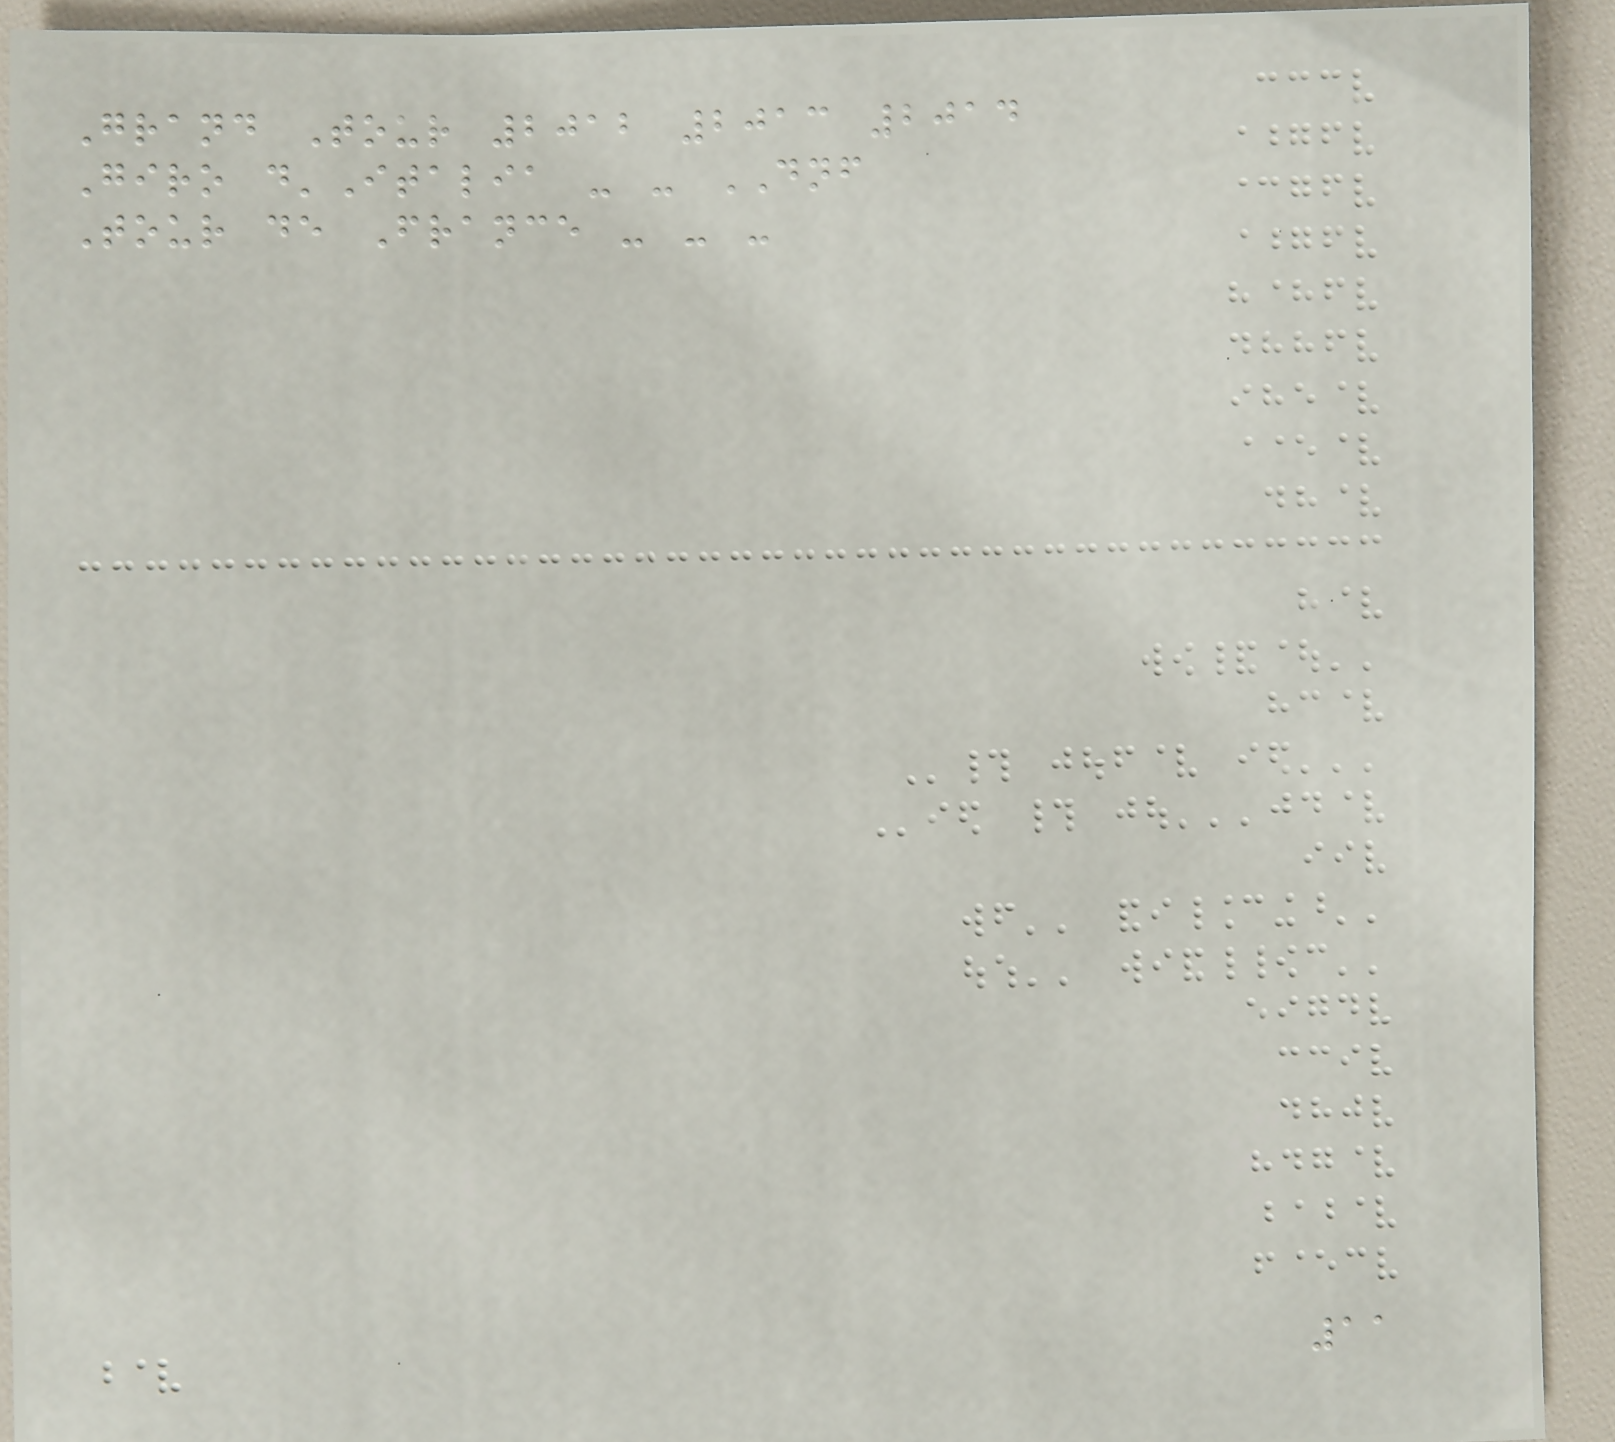Grand Tour 2012 2013 2014
Giro d'Italia - - DNF
Tour de France - - -
11
